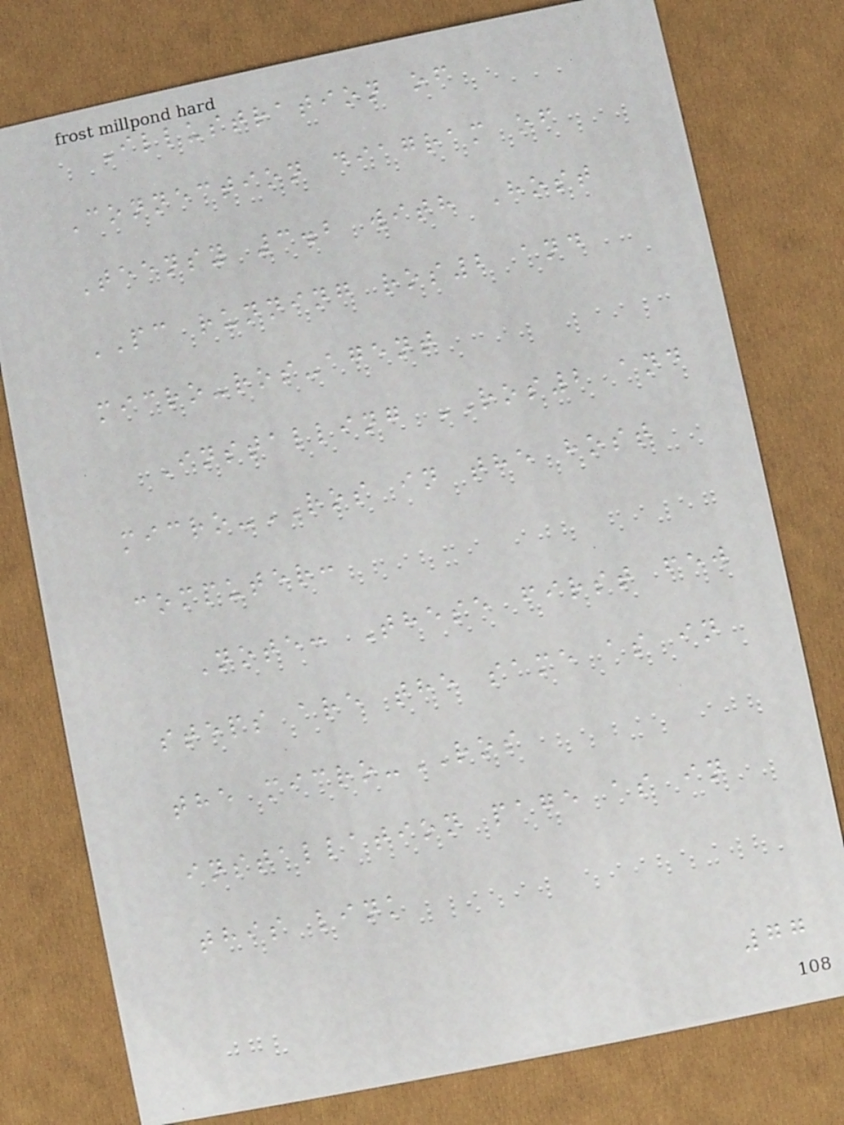Illustration of
Connection diagram of
Teensy 3.2 with Host
PC running ros2 and
micro-ros-agent
Installing ROS2 and
micro-ROS in the host
computer:
Note: These first few
steps are the same as in
the micro-ROS
installation page as in
this link
77
